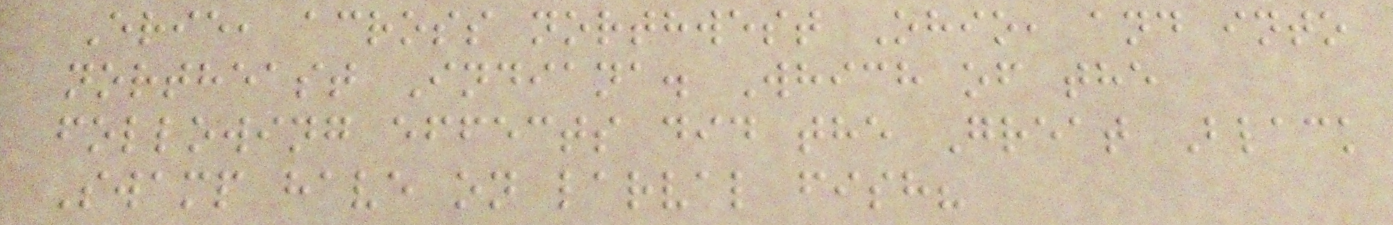Erie, across northwest Ohio, and into
northeast Indiana. Which of the
following effects did the Great Black
Swamp have on larval fish?
